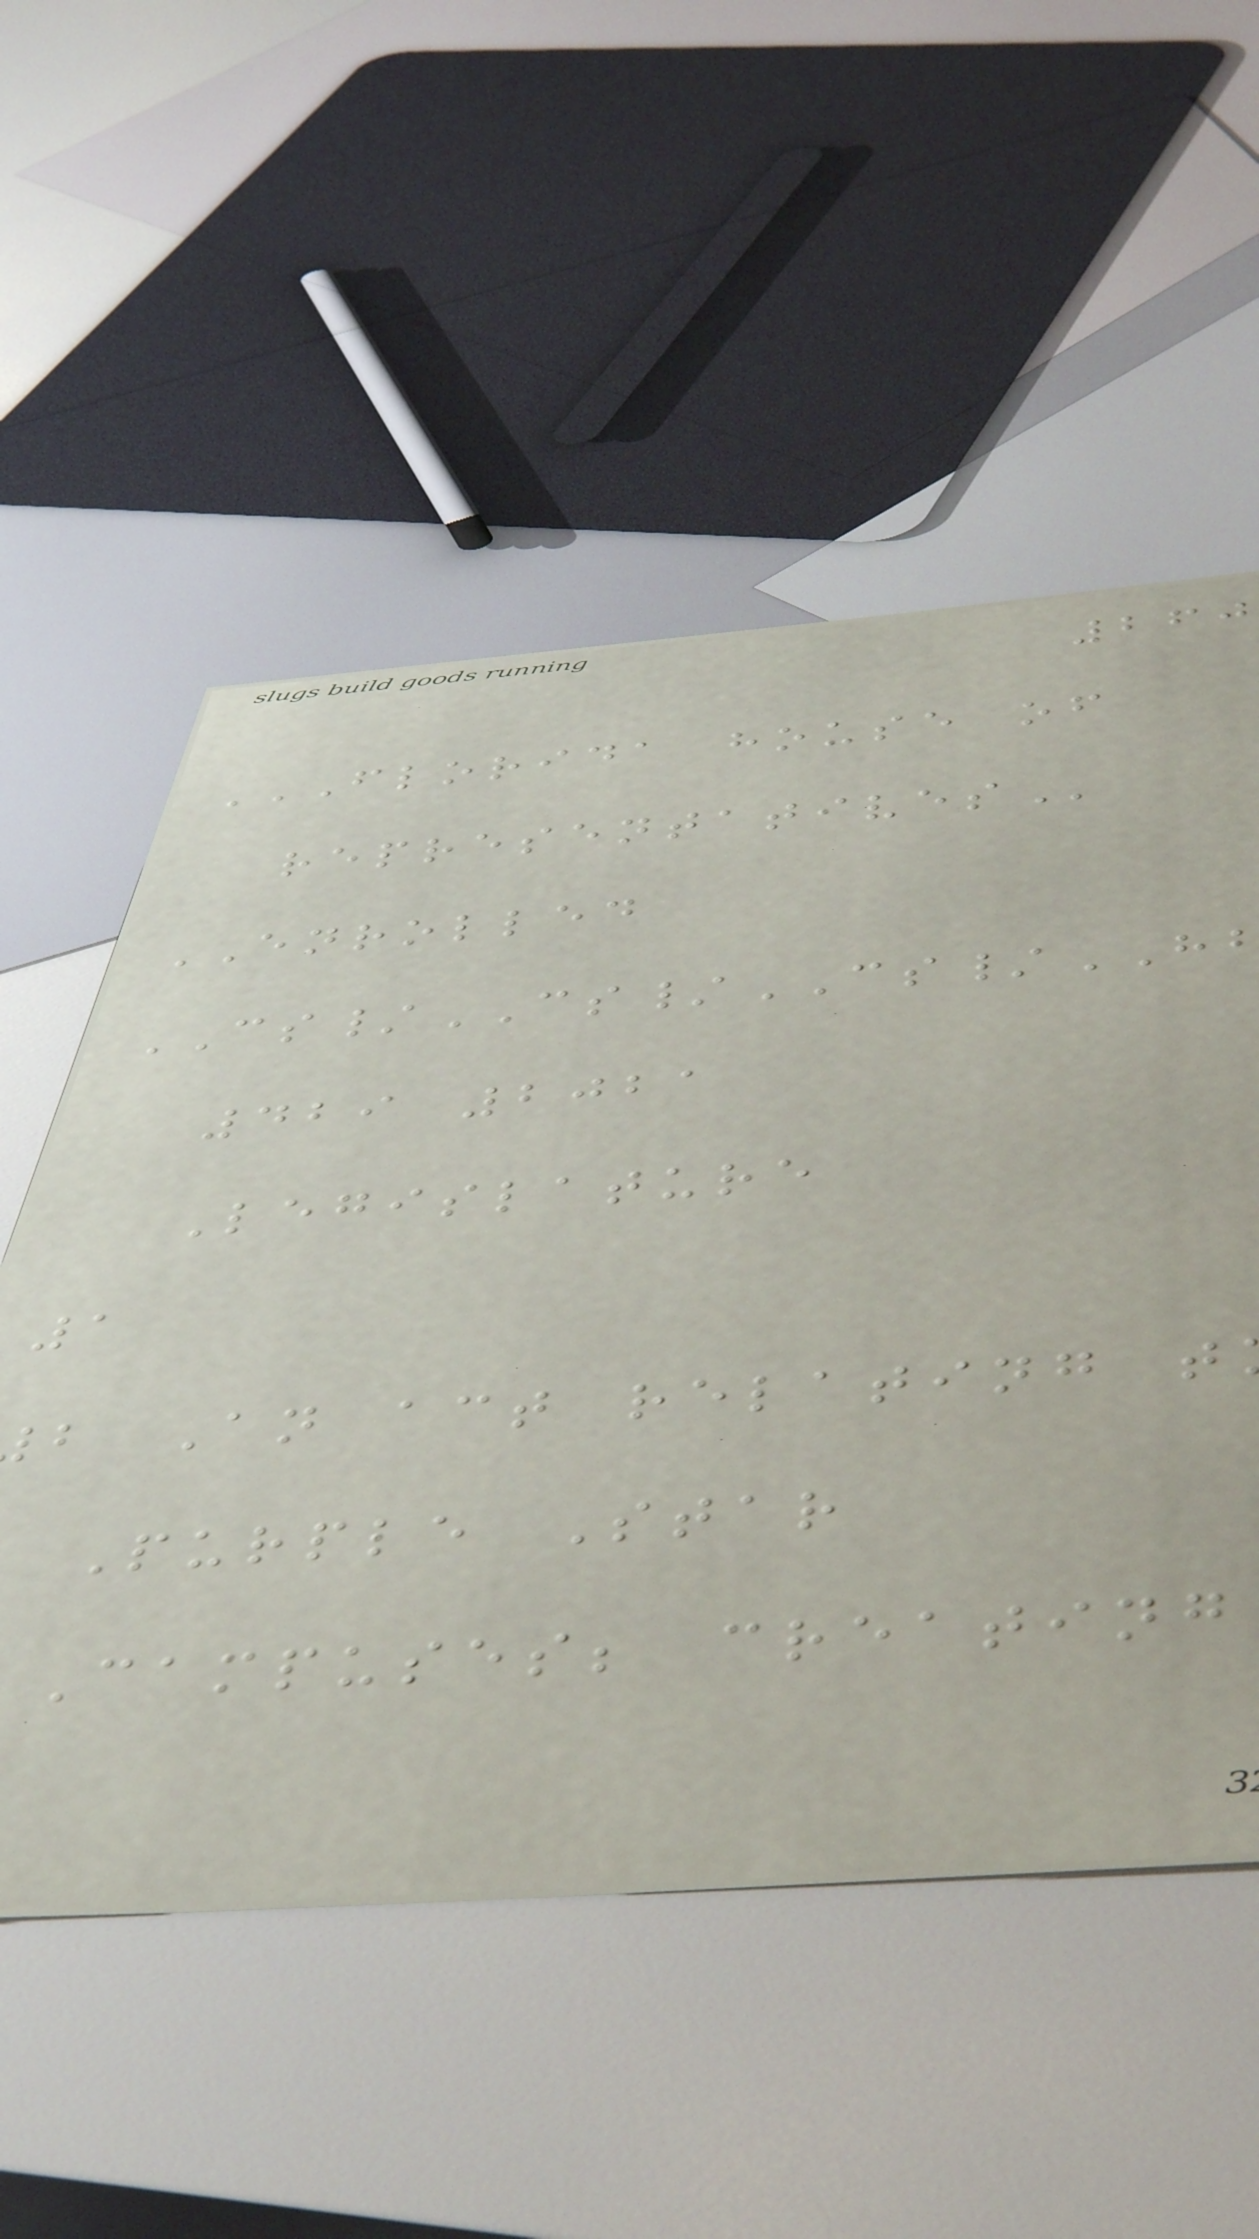260
FLORIDA HOUSE OF
ENROLLED
CS/CS/CS/
429 2021
Legislature
1
b An act relating t
Purple Star
Campuses; creating
